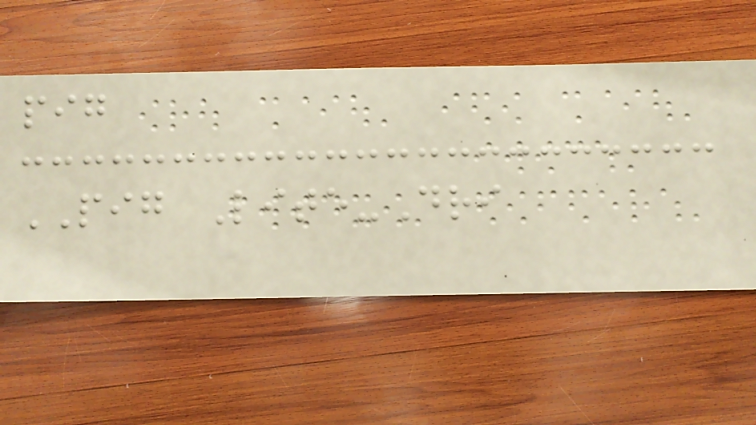pig
PIG Lite-Dri
